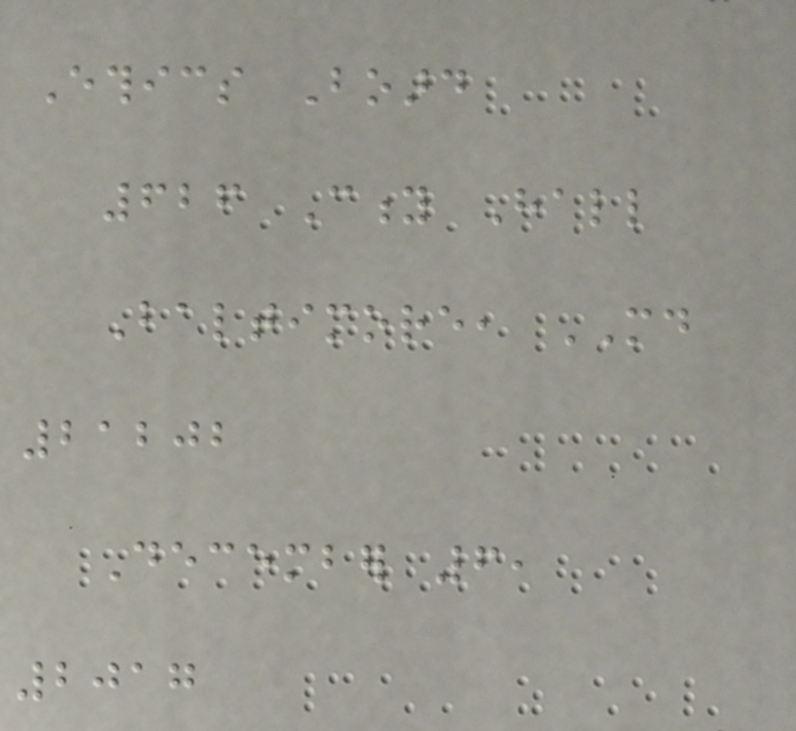Ethics Board
626 City Hall
Baltimore, MD
21202
December 6,
2017
